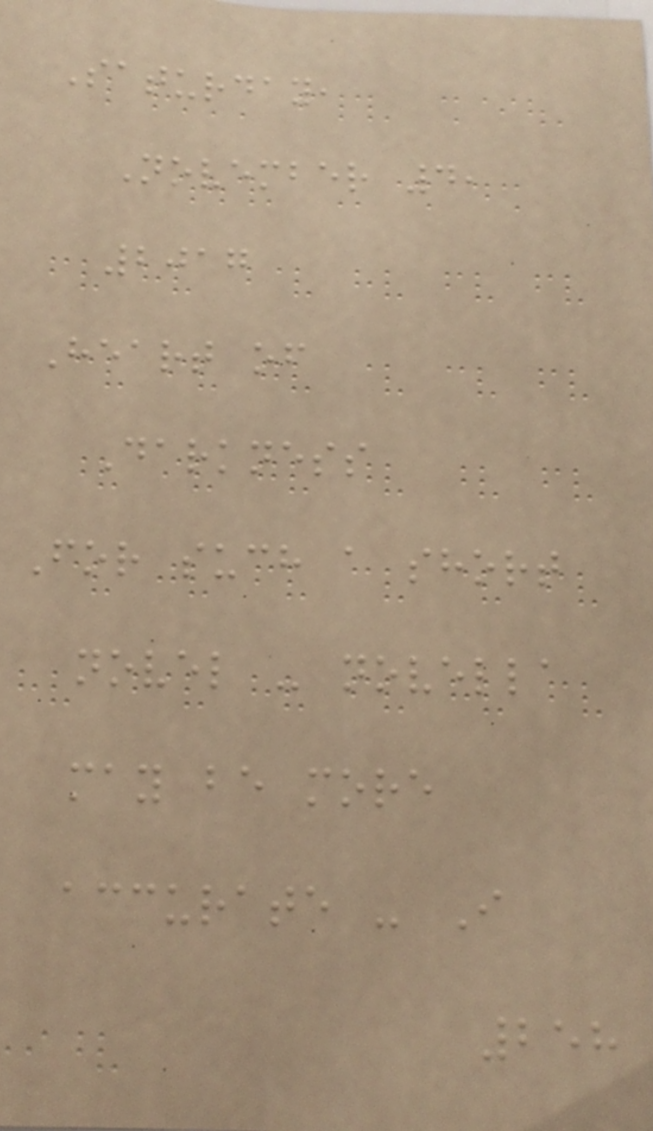Saturday,
November 4,
2017
Heart of
Darkness
For such a short
novel - novella
may be more
accurate - I
258
